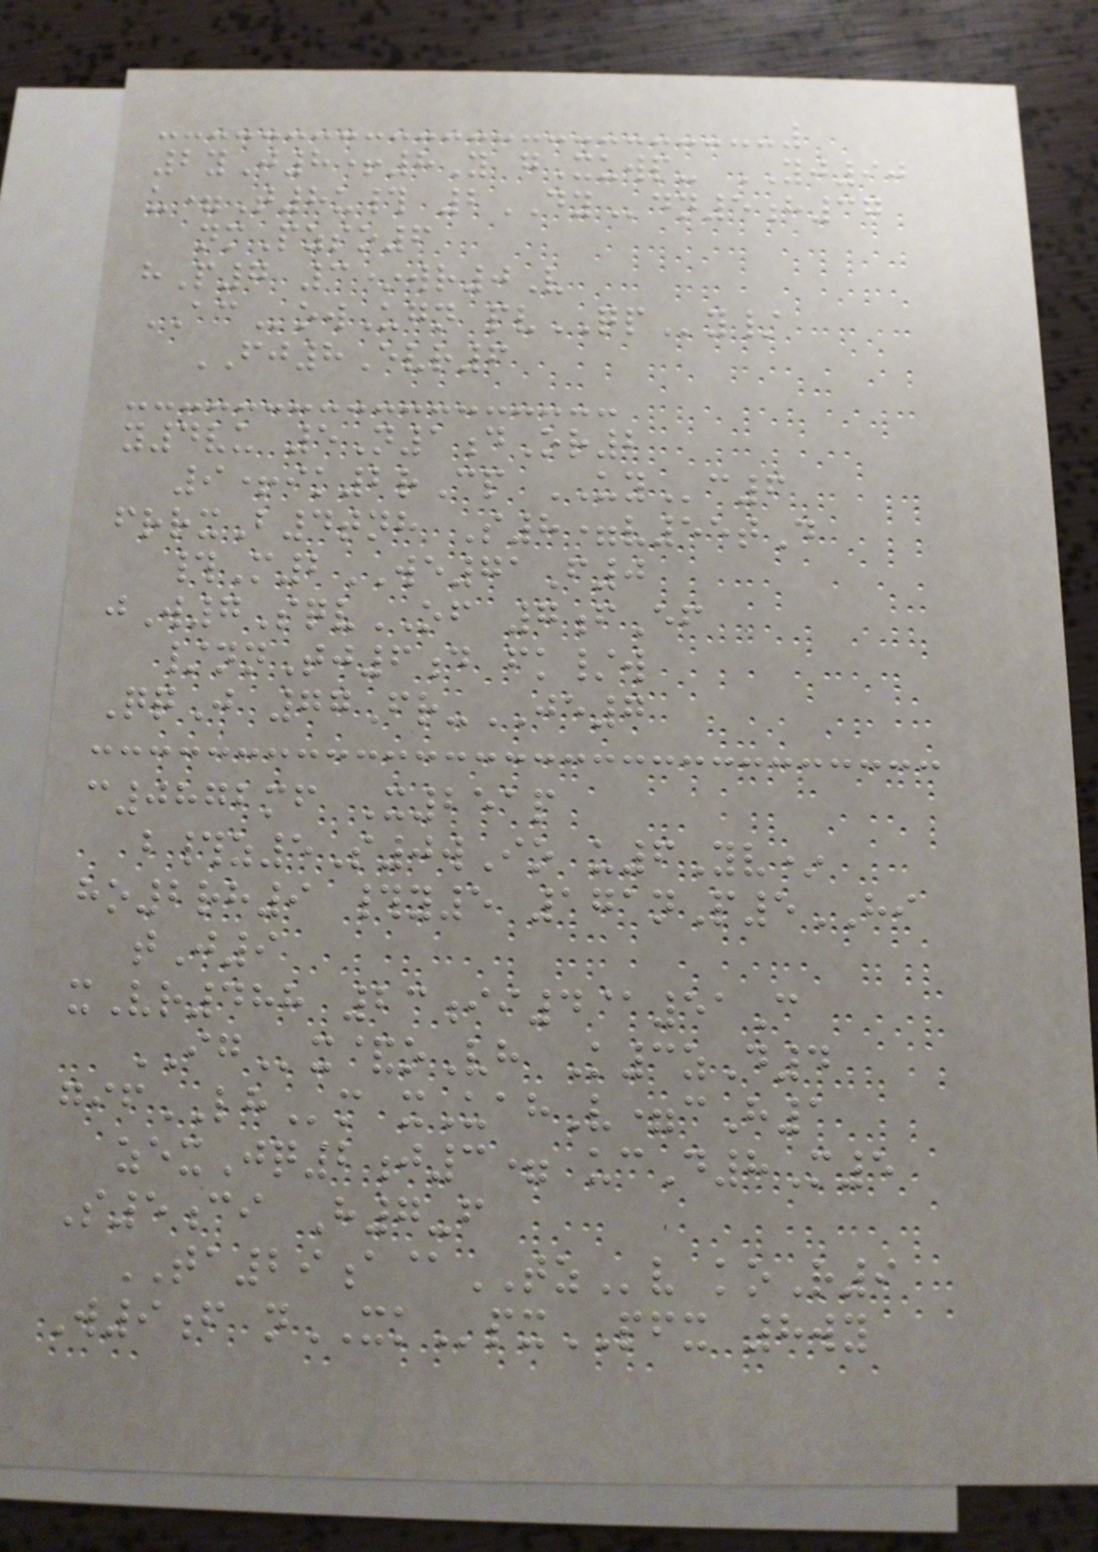2yJ8+8Y gXuwp- YJ90
u=T8u# 2DYdn5h37
nmPzso6
hP7 3*wr0V
ACowUgn pvQPy/
FJ8Evr6
y4vu 5N1dOr2
9+ik2rCp UYc6
frrxB4tnh S8=v55tD
#M2WE71F0
jW7SqvOF 7fEf
/nnTj6d fk/w
QqJ 77Fr-JE7
c0872mf X251p
b#z5S0wIo u6Yv*
ho2rh9 #y5 171nP5HI
tJ9
xVr488 23ii4@51C
IGx&oVh K3zD4
gifLHm xUahV=cH1
zexJq2j3= ucD8M5
S5ci H7-f
TA29a@TZv koR9
W9f nXKpxPFX 8wy
